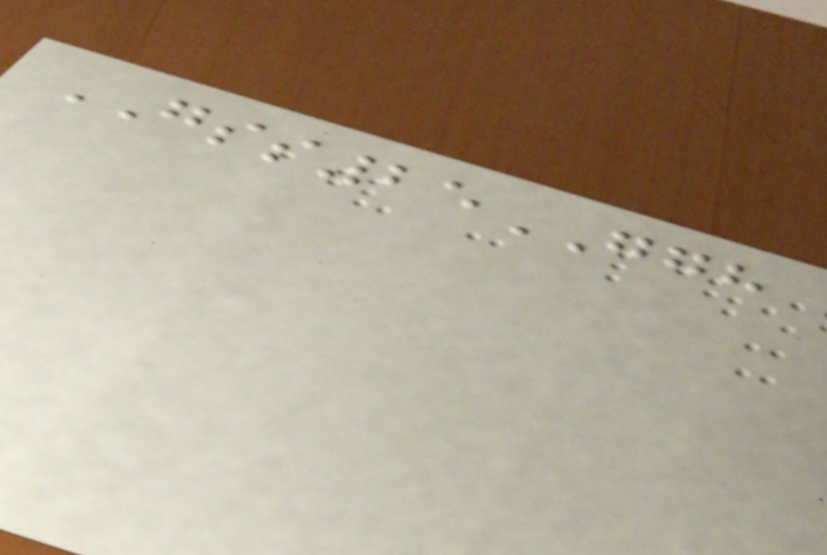GSS25GGH
